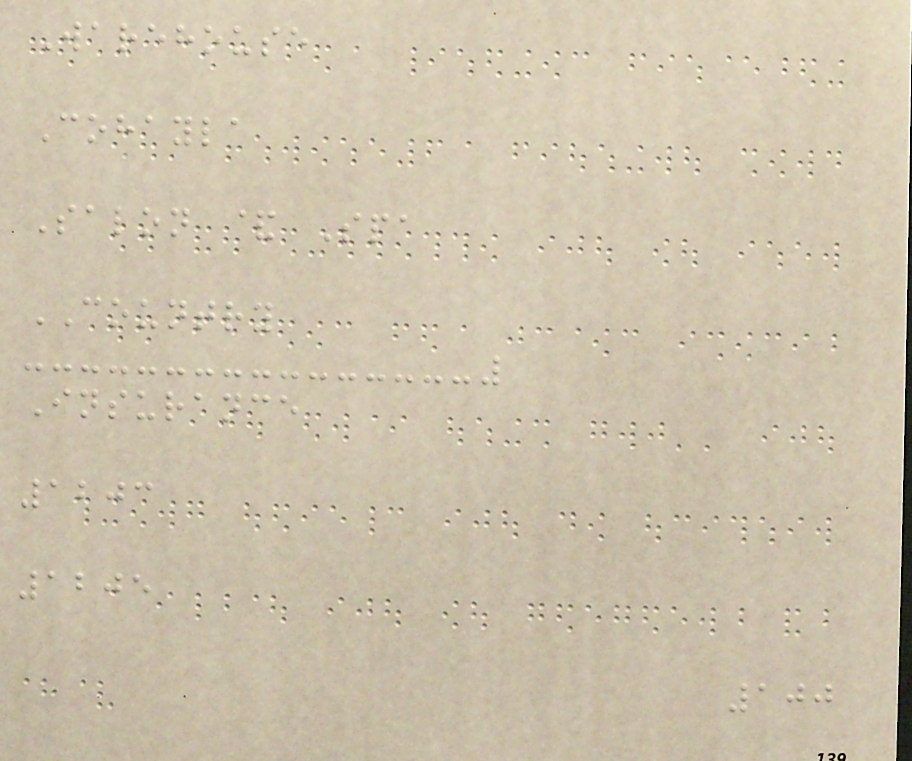Warehouse
Cohayla
Salon & Spa
COUNTRY
Insurance
1203
1205
100
